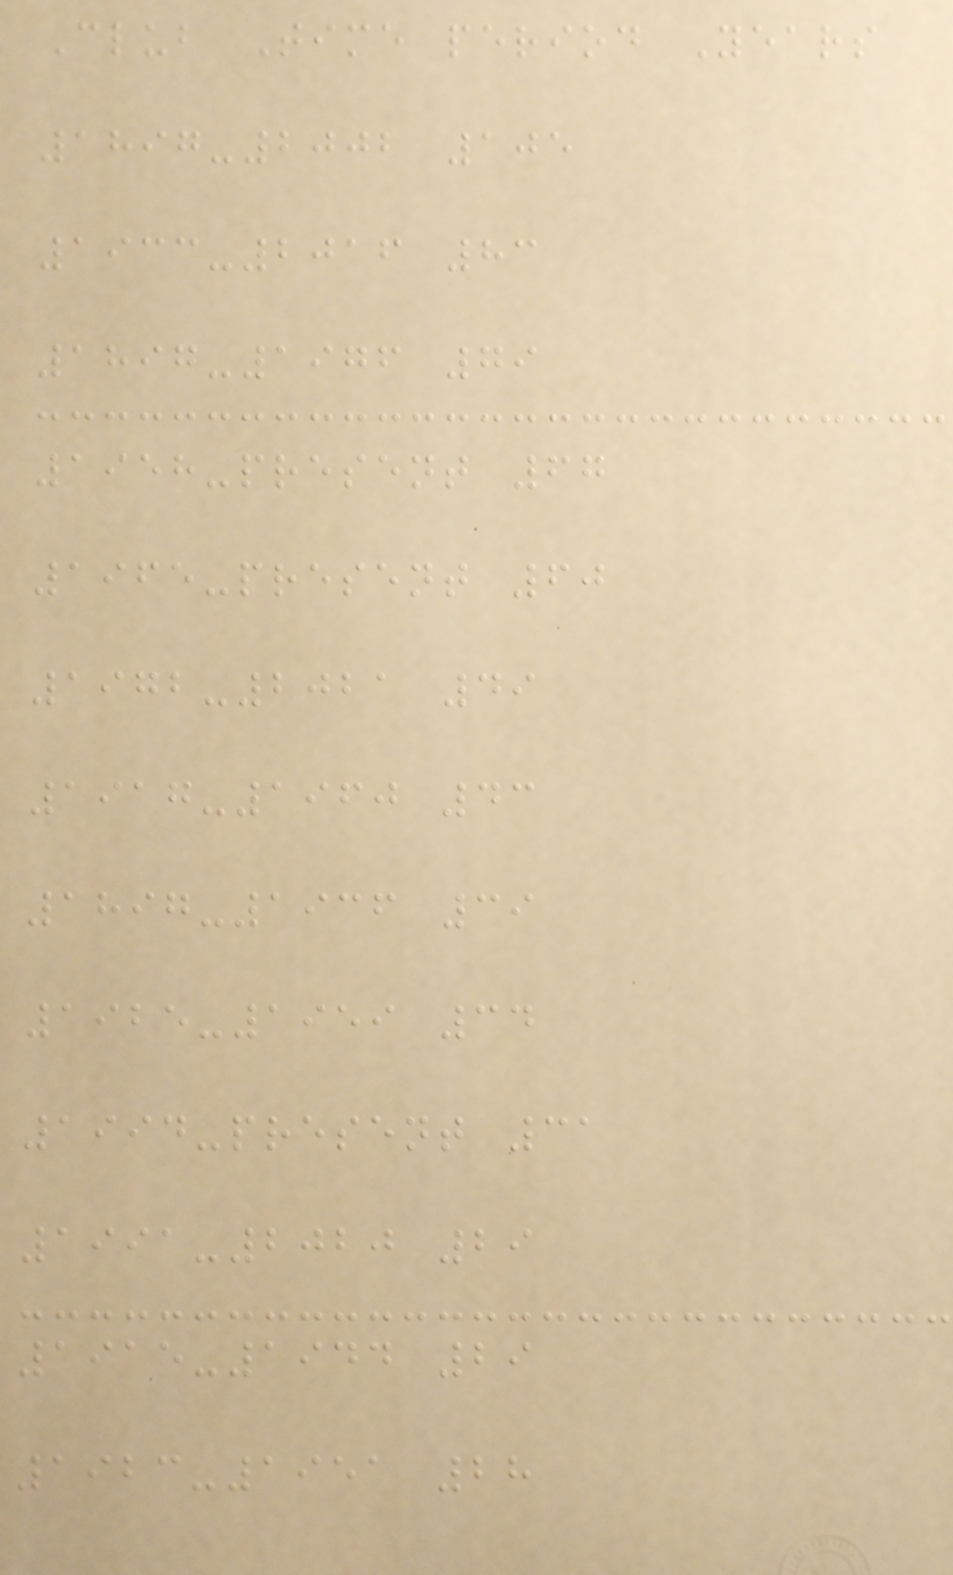Club Time period Years
1897-2002 105
1933-2016 83
1897-1976 79
1958-present 67
1965-present 60
1972-2021 49
1917-1960 43
1897-1936 39
1925-1959 34
1994-present 31
1991-2020 29
1915-1944 29
1923-1951 28
